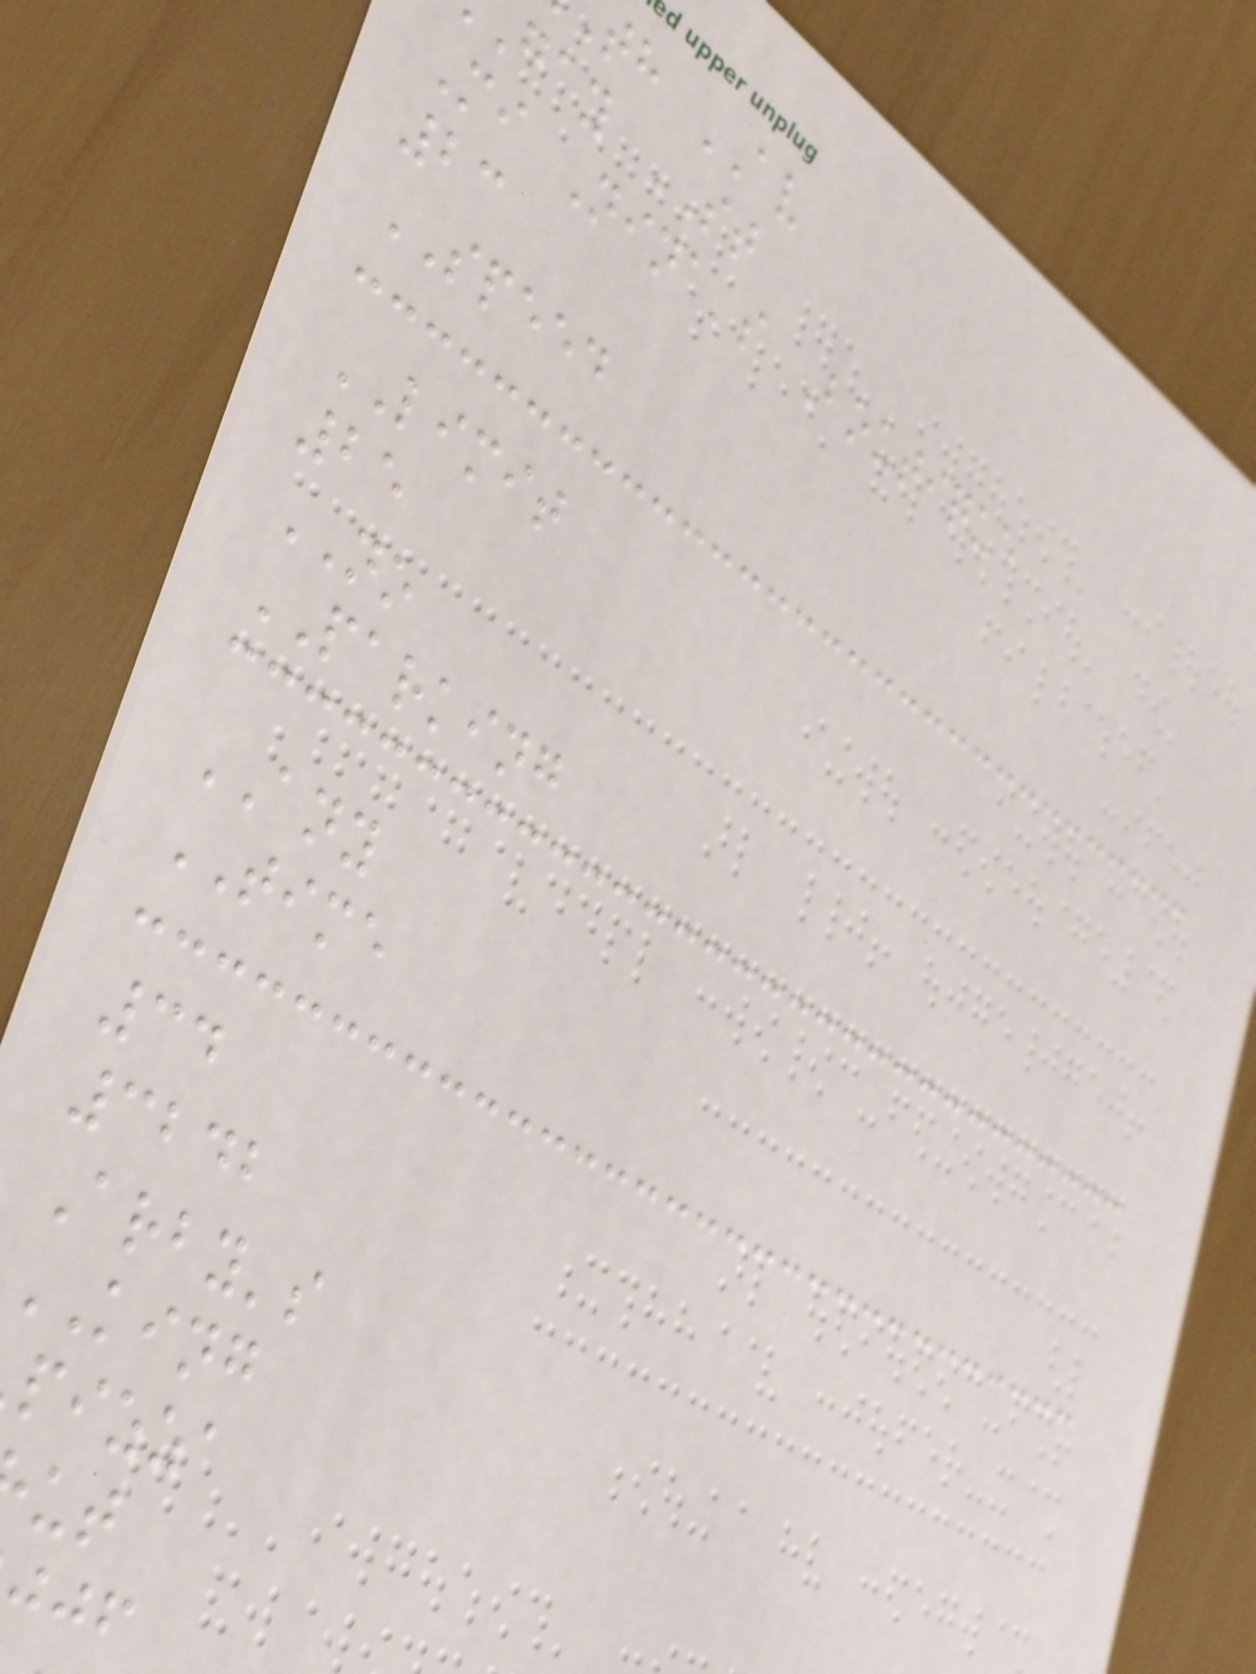th AV
gay ST
Mi Nina's Boutique
23
SPEED
LIMIT
25
NO
PARKING
ANY
TIME
34
3242
Arby's
KING
pizza
